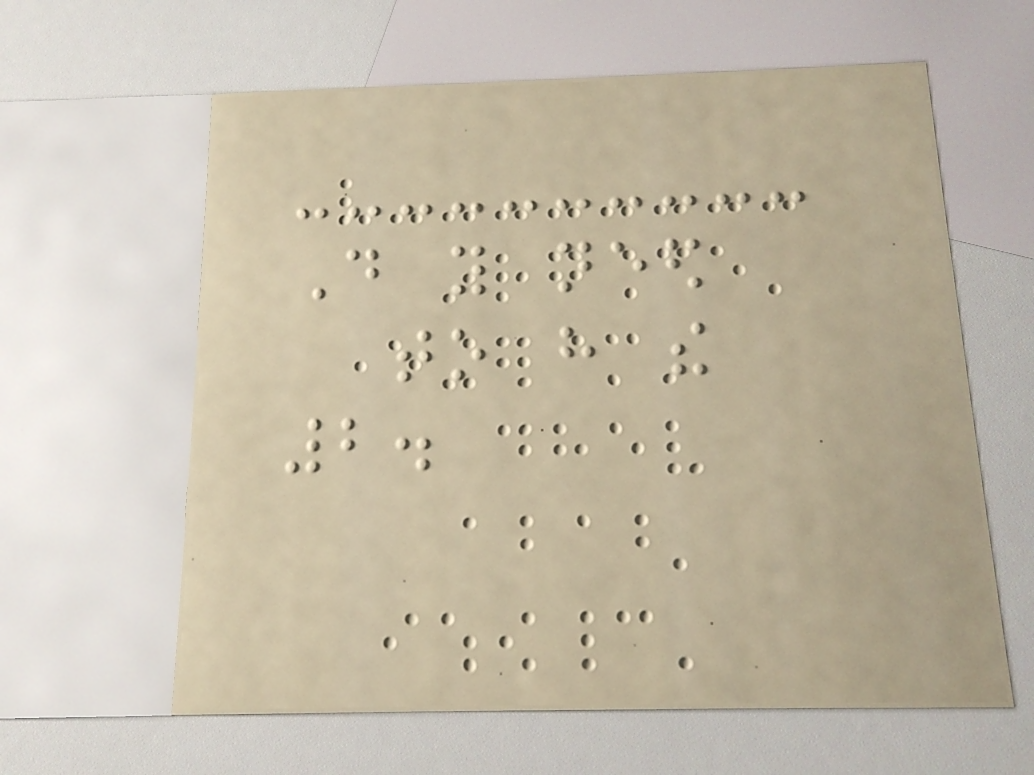Do you need
to have the
2.
